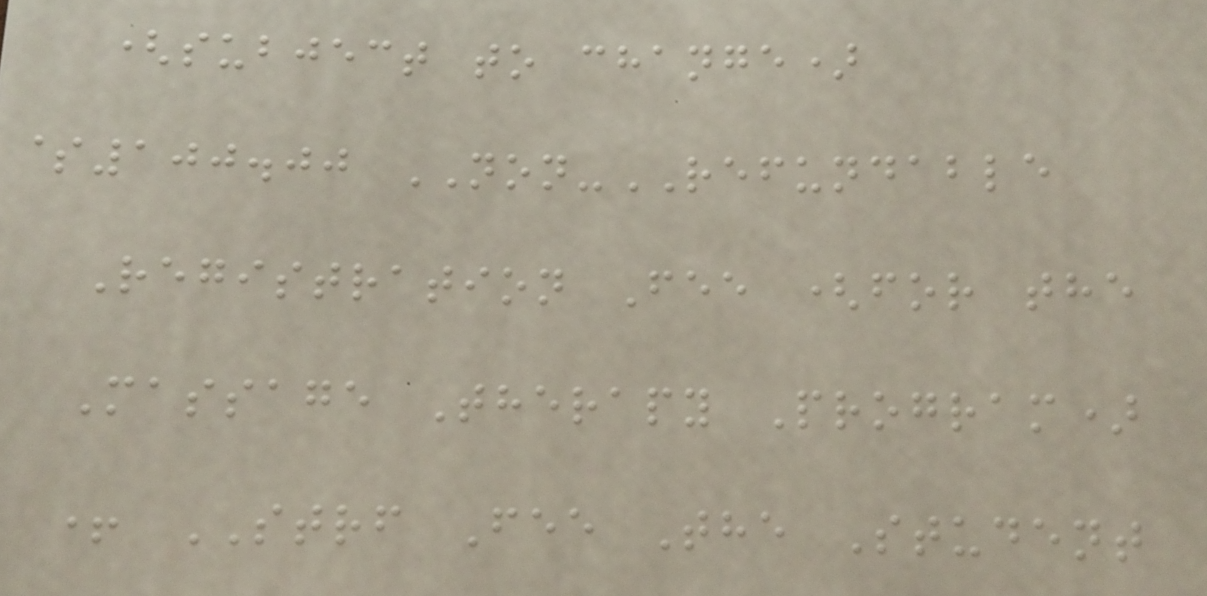(subject to change)
$100.00 NON-REFUNDABLE
Registration Fee (for the
Massage Therapy Program)
+ STRF Fee The Student
